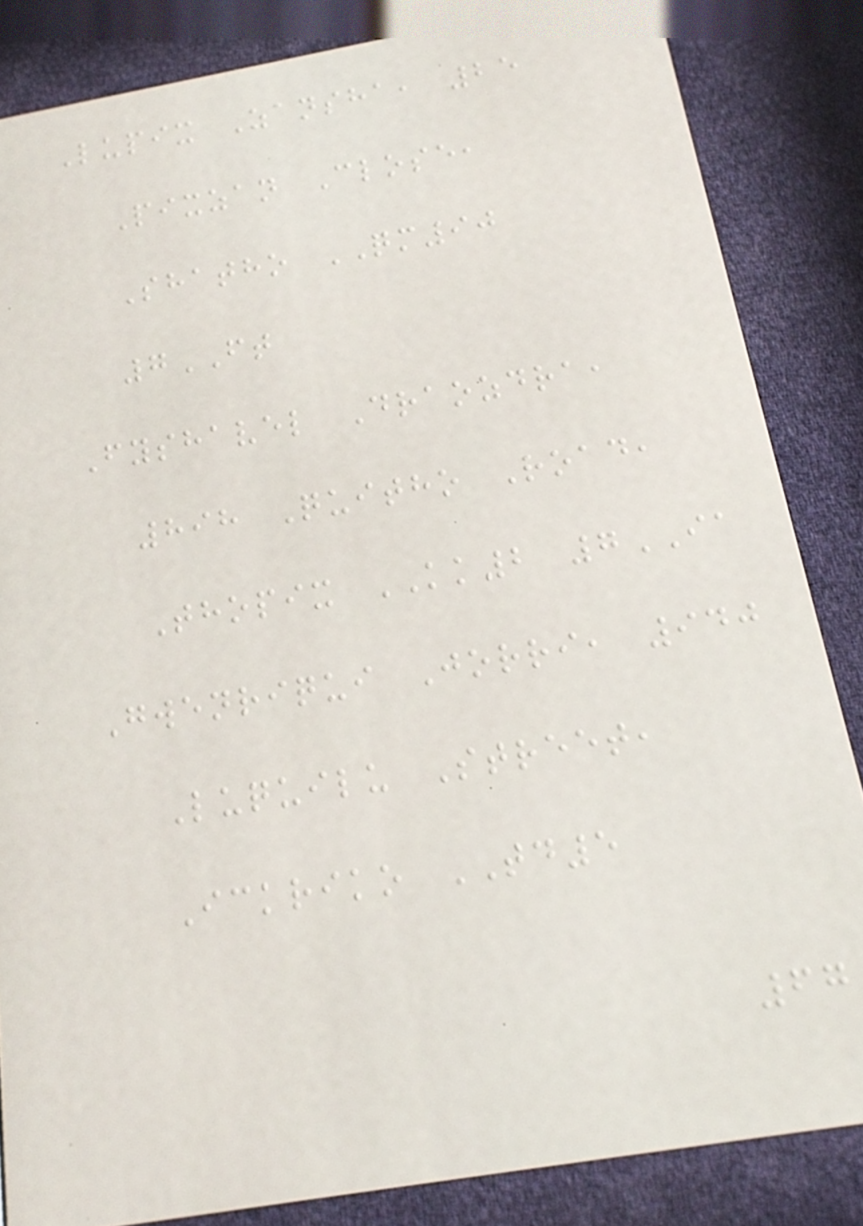Lupix Zansha, 25
Pixzan Close,
Shatho QM90
7FT
Fyshavel Draozdra,
898 Quitho Road,
Thopix KK2 7IA
Gwenriqui Jorri, 940
Luquilu Street,
Ickriko TD5
67
